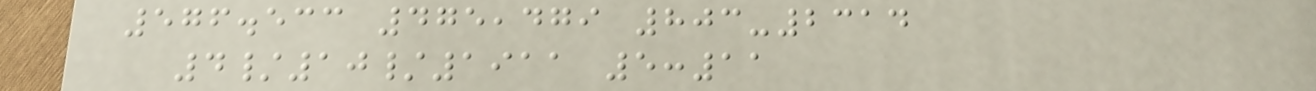576.533 475,479 803-2314
4/10/1911 5:11
